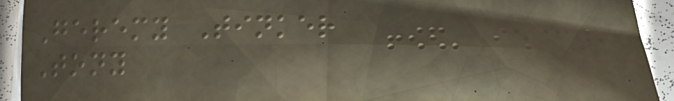Geremy Tinker
Tony
